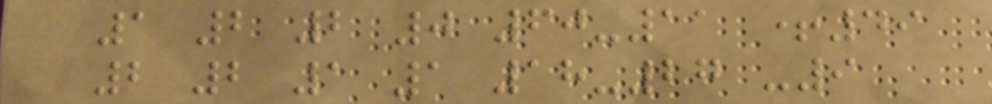1 2 2 0 60-11 +49
2 2 1 1 18-27 -9
